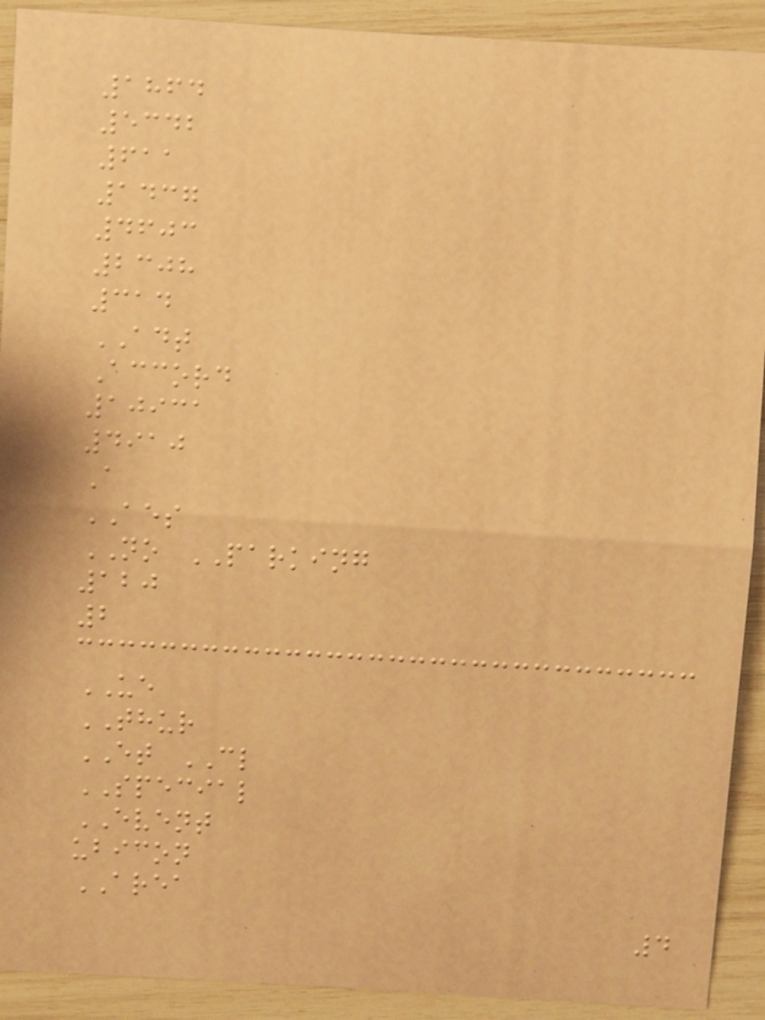1864
5342
611
1437
4603
2308
314
ADT
Accord
10931
4910
A
AES
NO PARKING
120
2
UE
THUR
ET CL
SPECIAL
EVENT
ubicon
AREA
4
